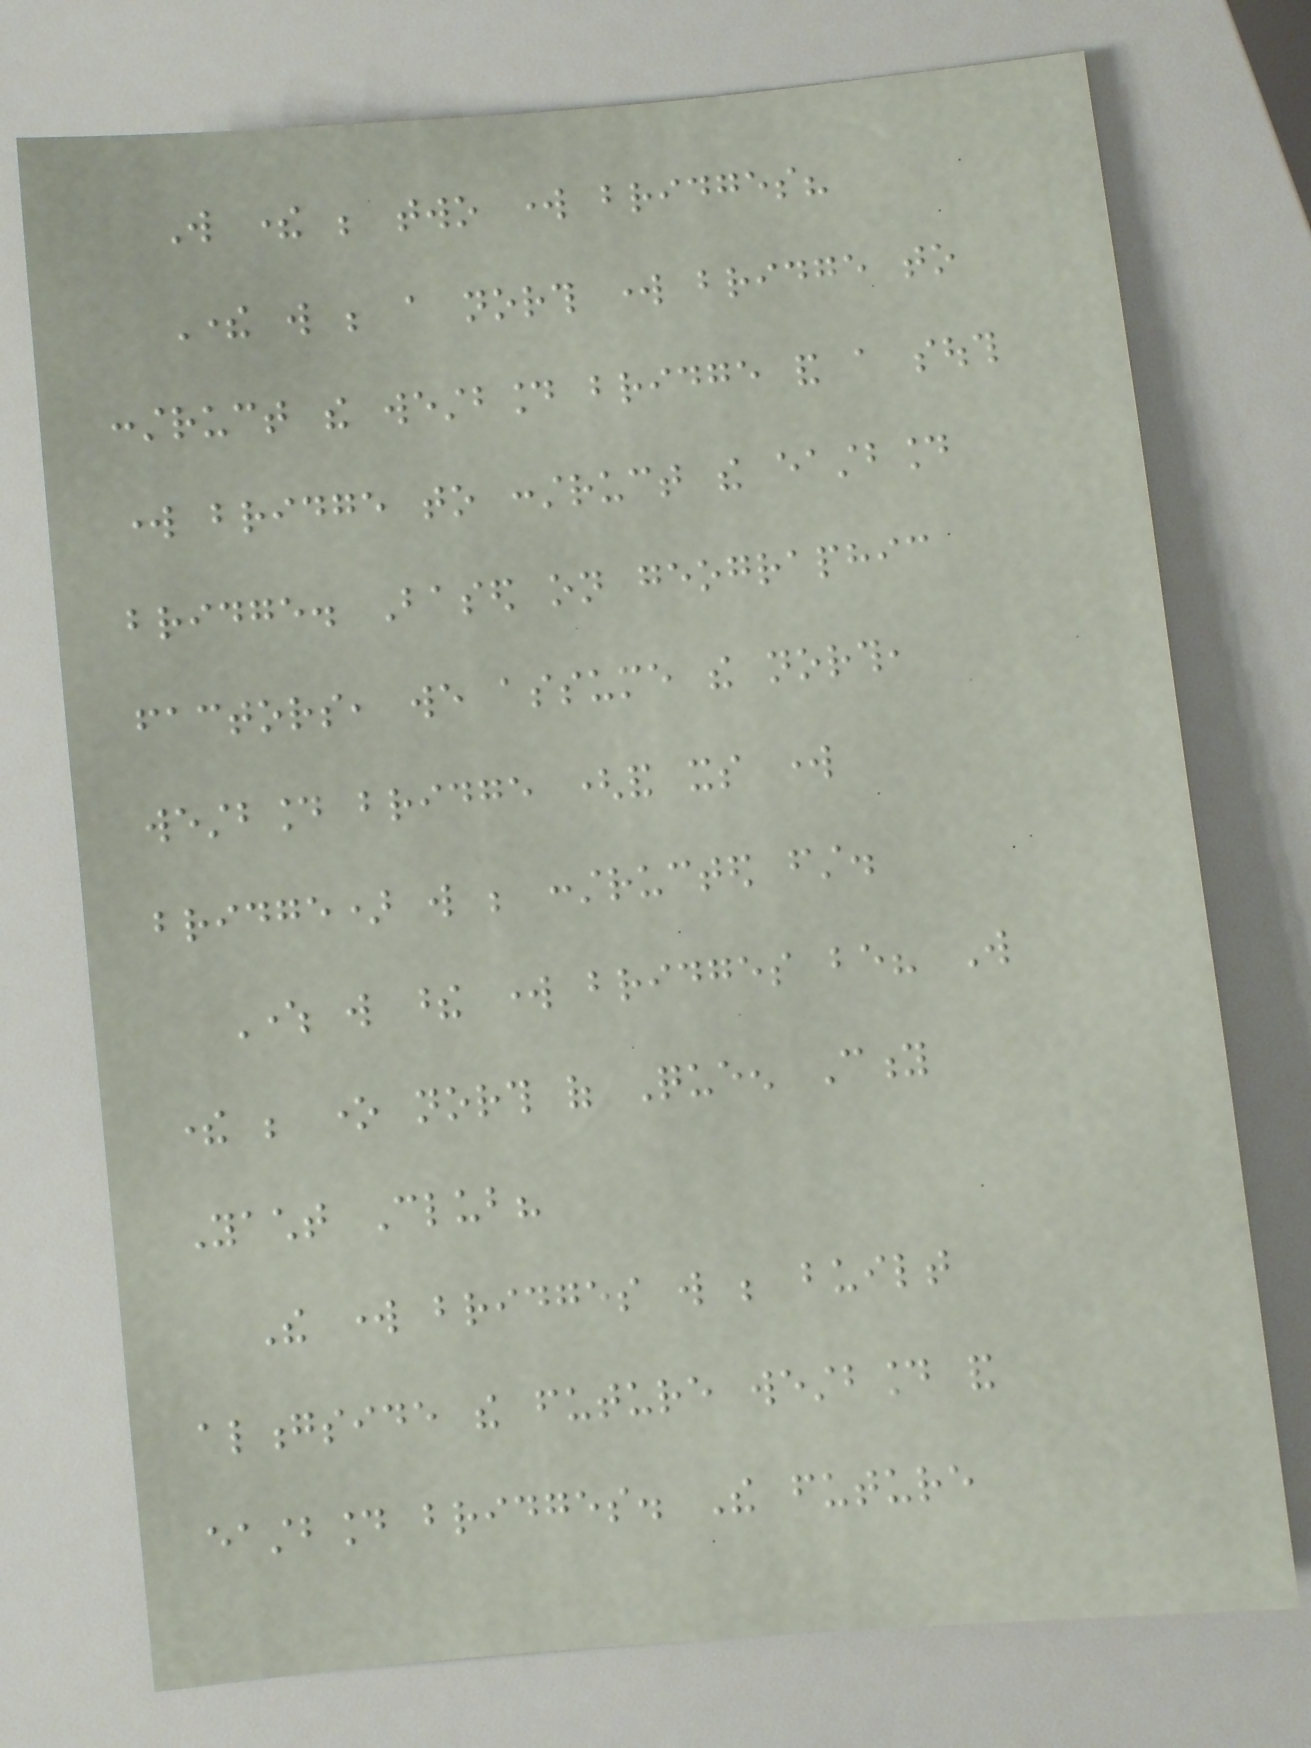Will there be two work bridges?
There will be a north work bridge to
construct the westbound bridge and a south
work bridge to construct the eastbound
bridge. Based on geographic
factors, we assume the north,
westbound bridge (and its work
bridge) will be constructed first.
Where will these work bridges be? Will
there be one north of Queen City
Yacht Club?
The work bridges will be built
alongside the future westbound and
eastbound bridges. The future
